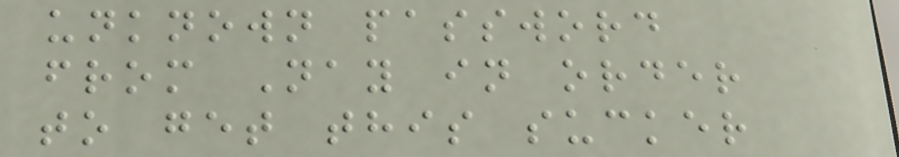unknown password
from Nay in order
to get this sucker
